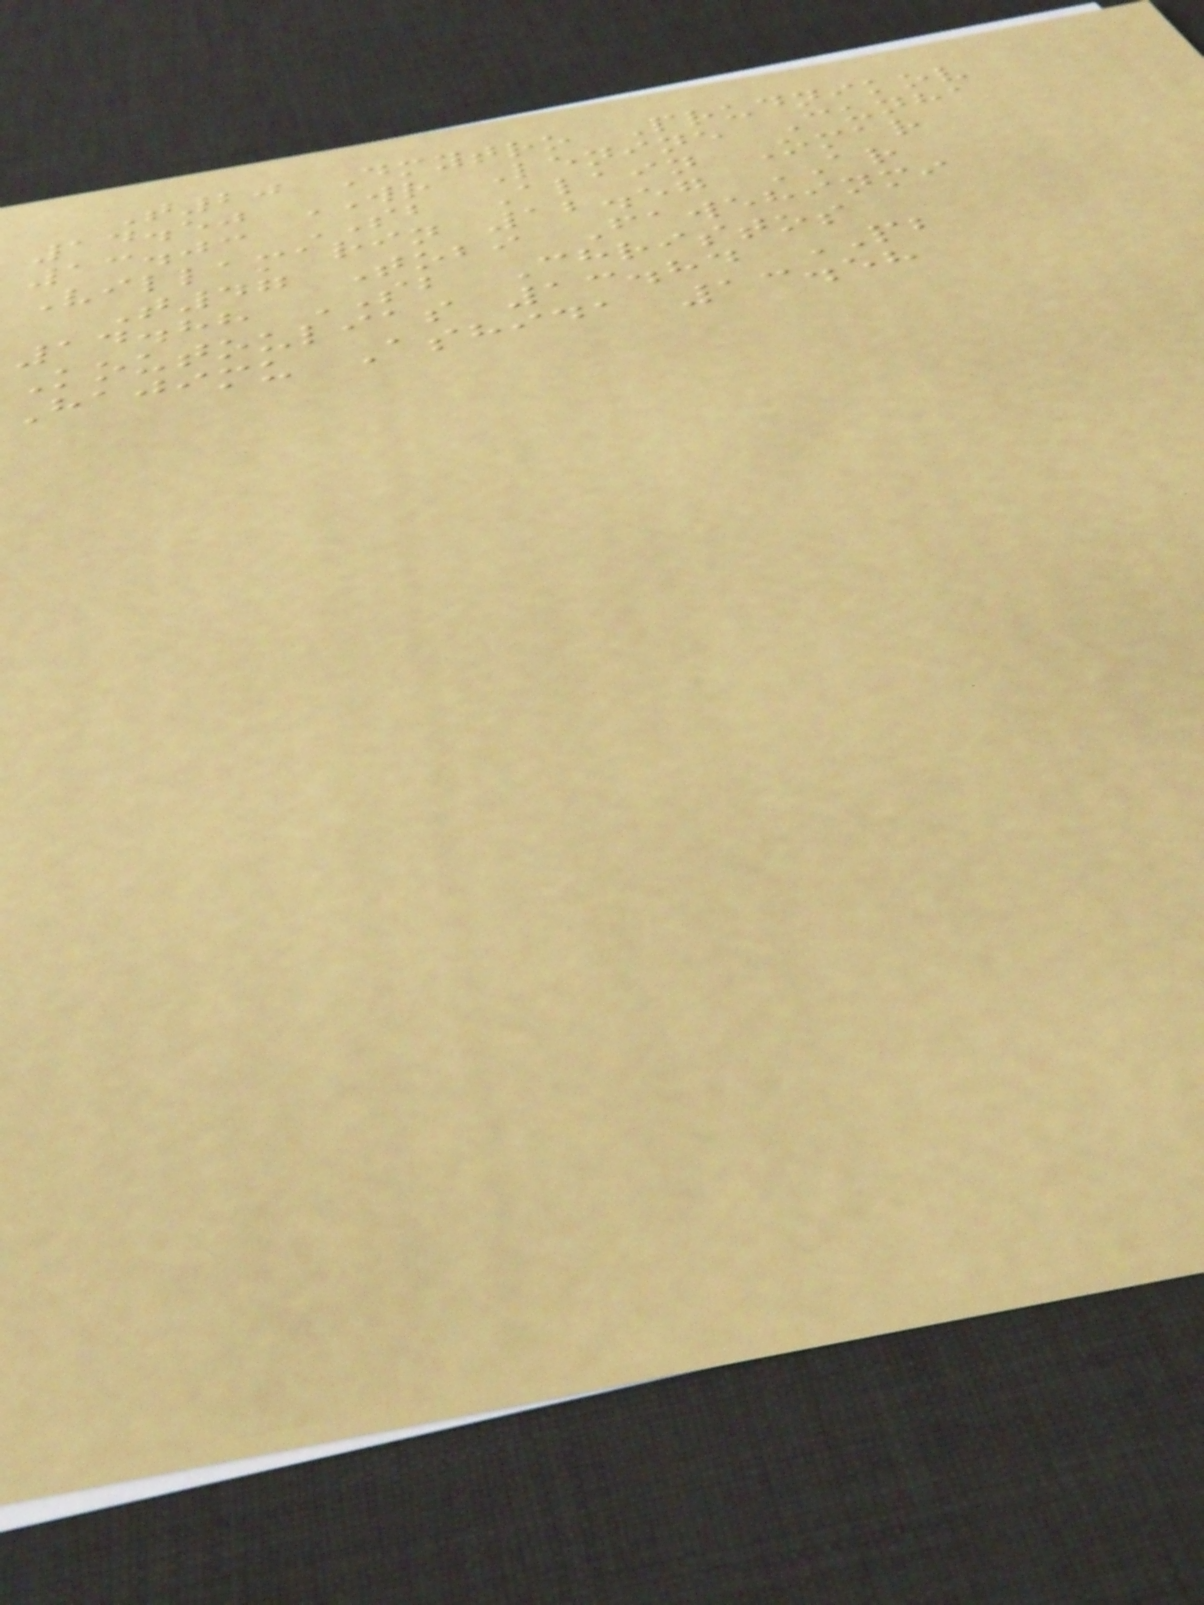T20 Dmytro Prudnikov
14.50 WR Lenine Cunha
13.03 SB Alain Omar
Villamarin 12.57 AR
T47 Tobi Fawehinmi
14.88 SB Christos
Koutoulias 13.84 PB
Hajimu Ashida 13.58
